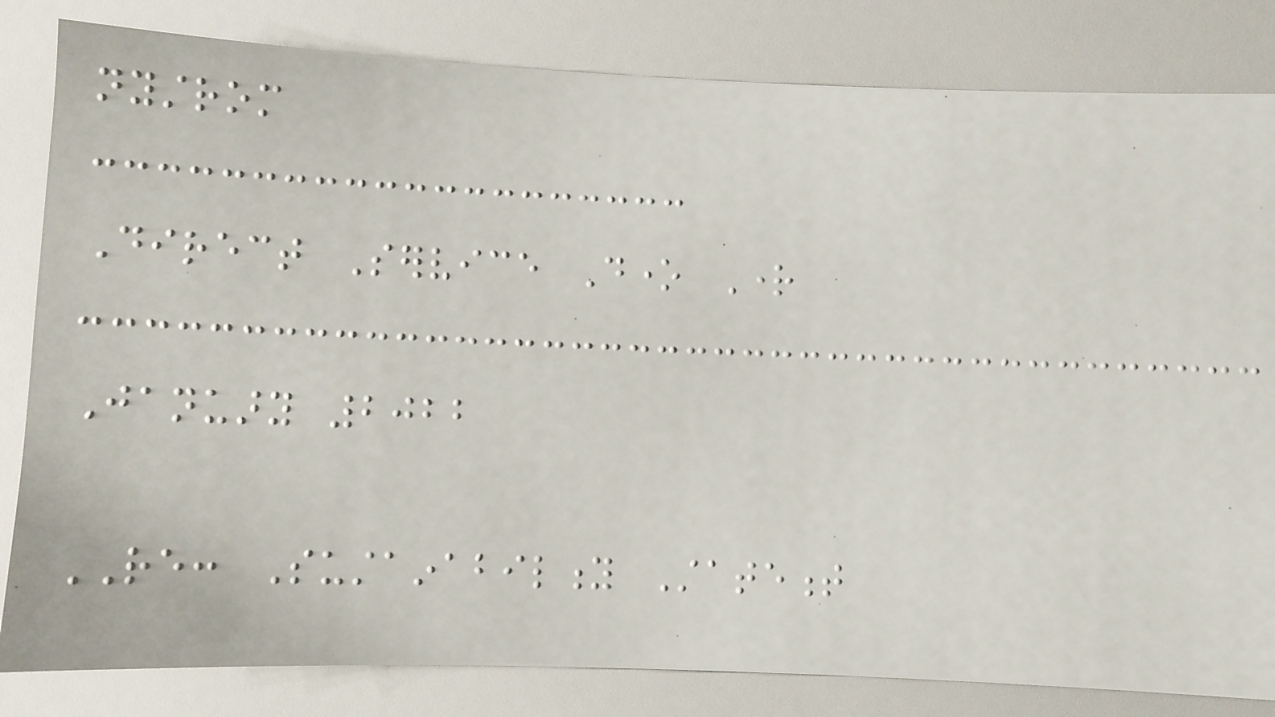nystrom
Direct Service Done Right
January 2022
RE: Sustainability Statement
